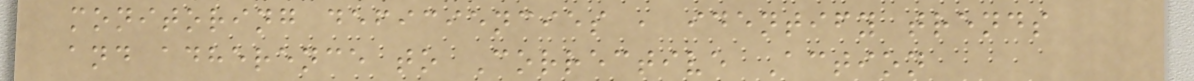monitoring deficiencies , identify trends
and adherence to Corrective Action
